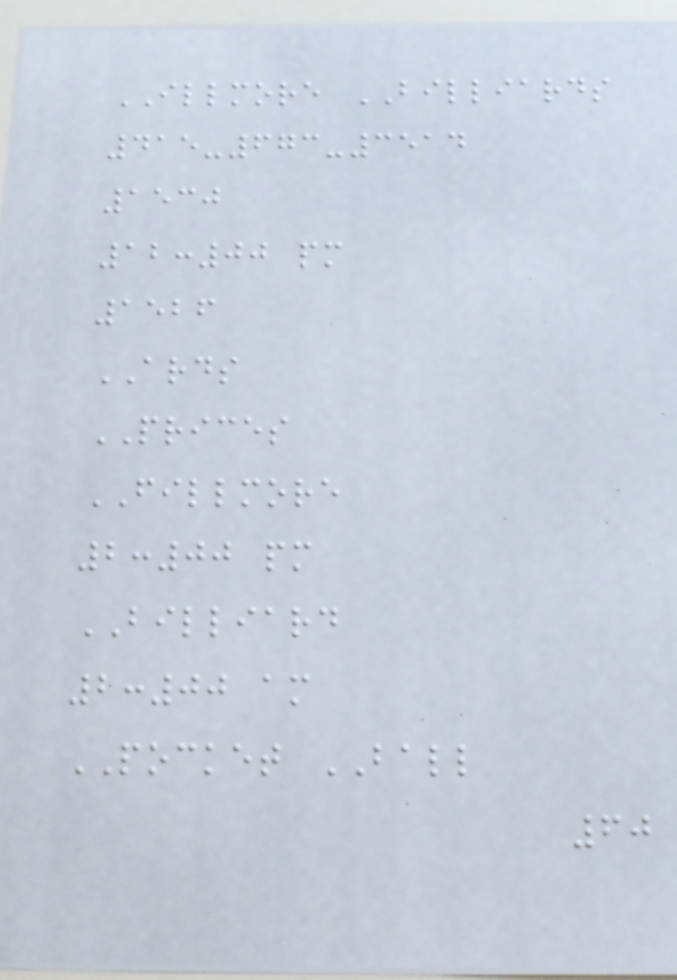ILLMORE BILLIARDS
415-673-3514
1530
12:00 pm
1526
ARDS
PRICES
FILLMORE
2:00 pm
BILLIARD
2:00 am
POCKET BALL
60
